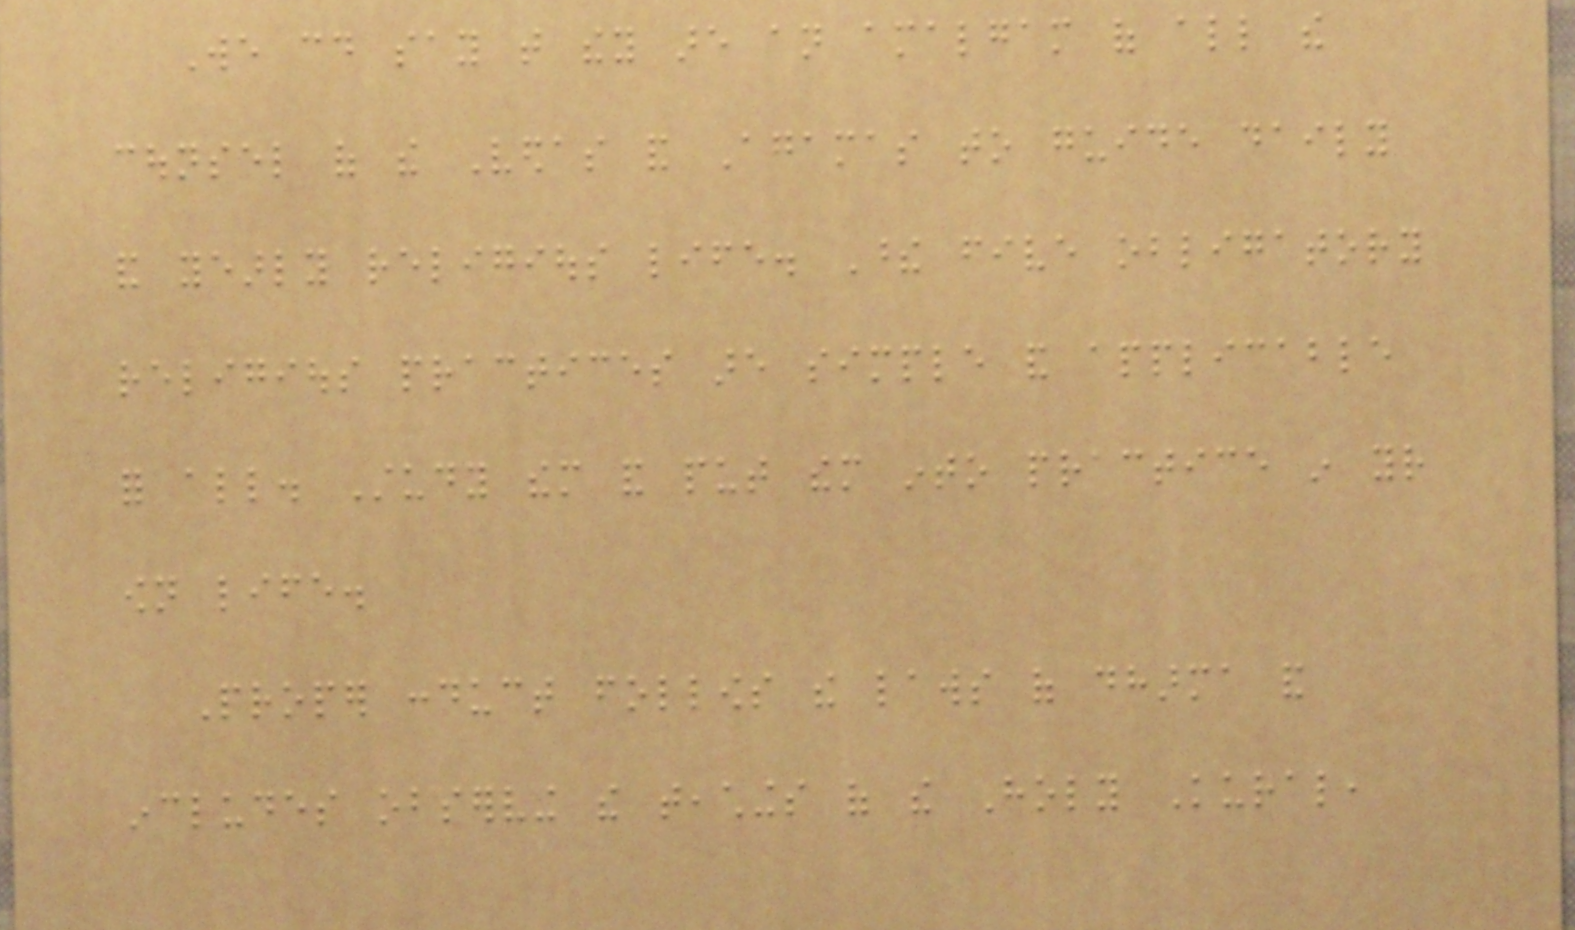We could say that they are an amalgam of all the
counsel of the Vedas and Agamas to guide daily
and yearly religious life. These five obligatory
religious practices are simple and applicable
for all. Study them and put them into practice in your
own life.
Proper conduct follows the laws of dharma and
includes observing the teachings of the Holy Kural,
